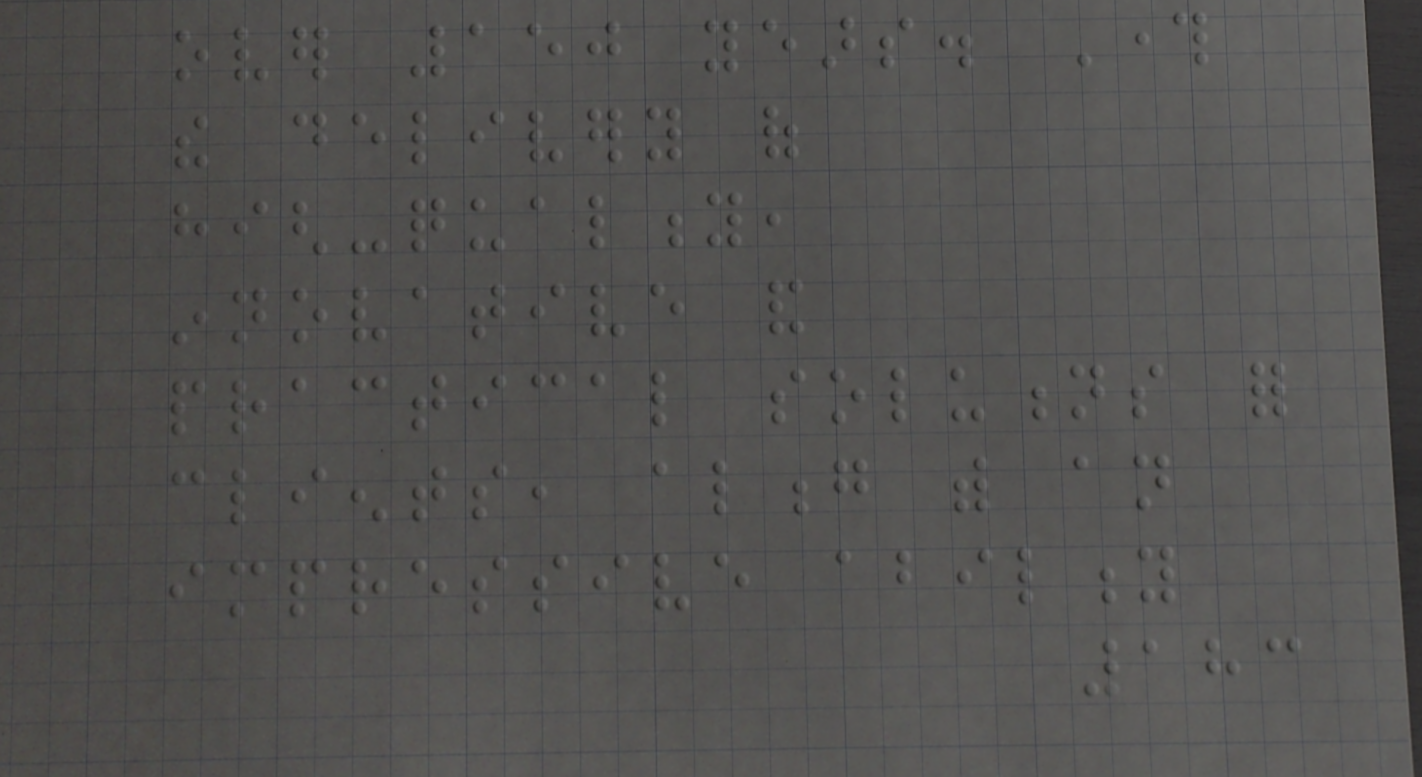over 150 years. Through
the delivery of
high-quality,
innovative and
practical solutions for
clients, along with an
impressive ability
183
